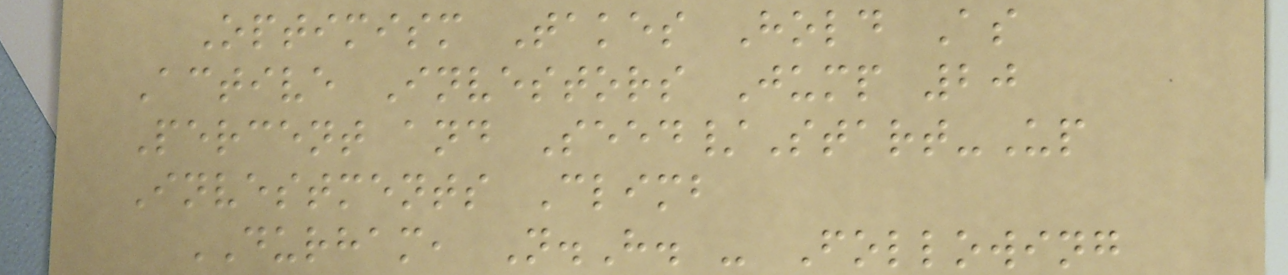Optimism Takes Hold As
Active Investors Jump 20
Percent and Seed/Start-Up
Investments Climb
DURHAM, N.H. - Following
